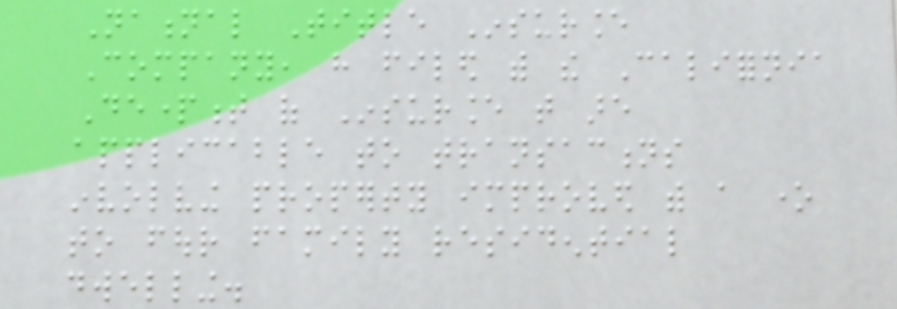National Title Insurance
Company, have filed with the California
Department of Insurance that are
applicable to transactions
involving property improved with a one
to four family residential
dwelling.
